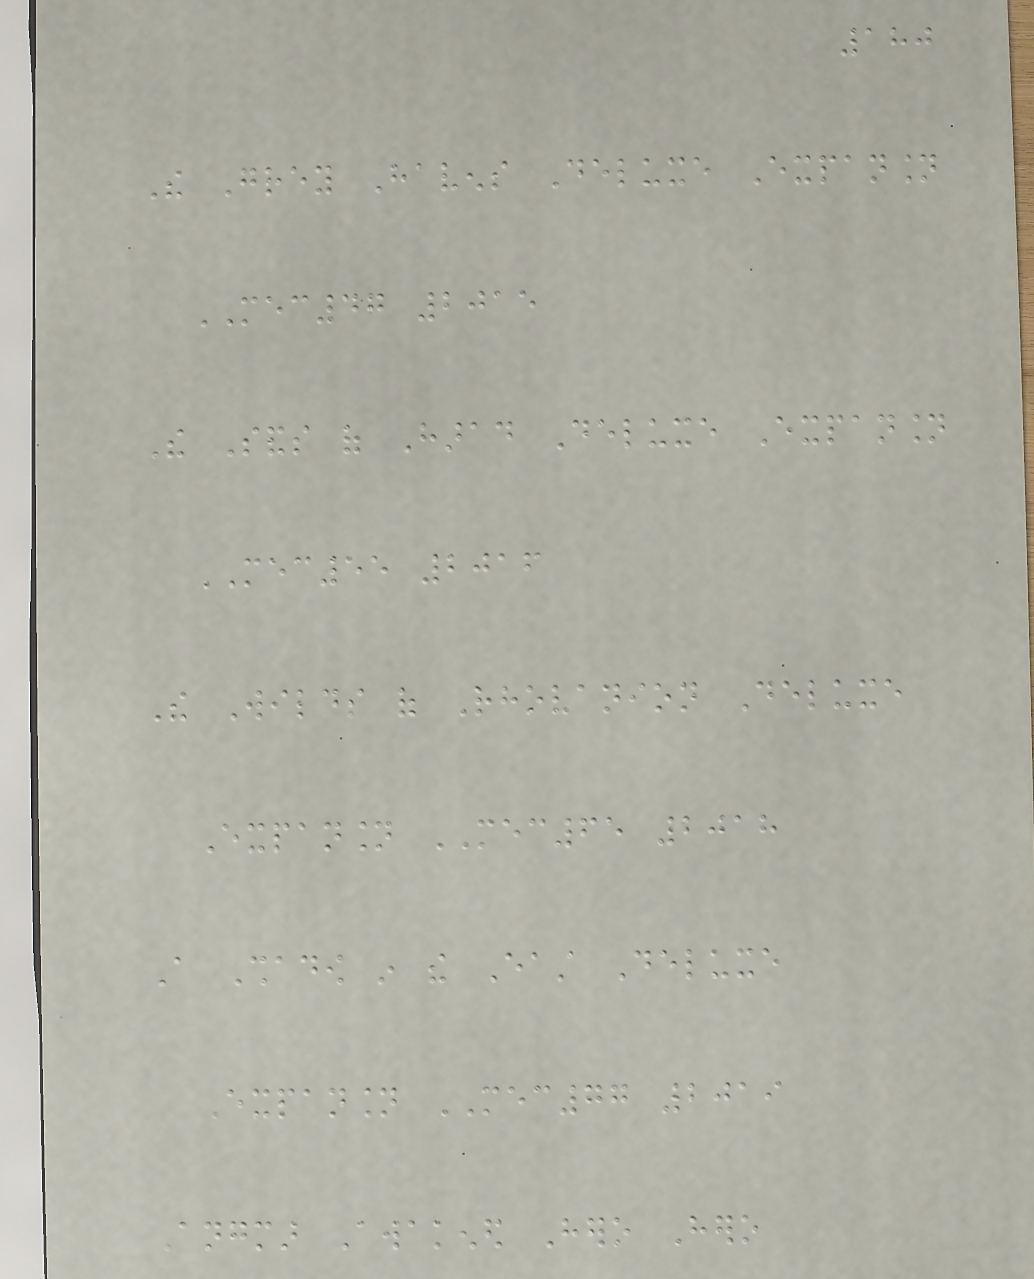180
The Grey Havens Deluxe Expansion
MEC47 2015
The Sands of Harad Deluxe Expansion
MEC55 2016
The Wilds of Rhovanion Deluxe
Expansion MEC65 2018
A Shadow in the East Deluxe
Expansion MEC77 2019
Angmar Awakened Hero Hero
